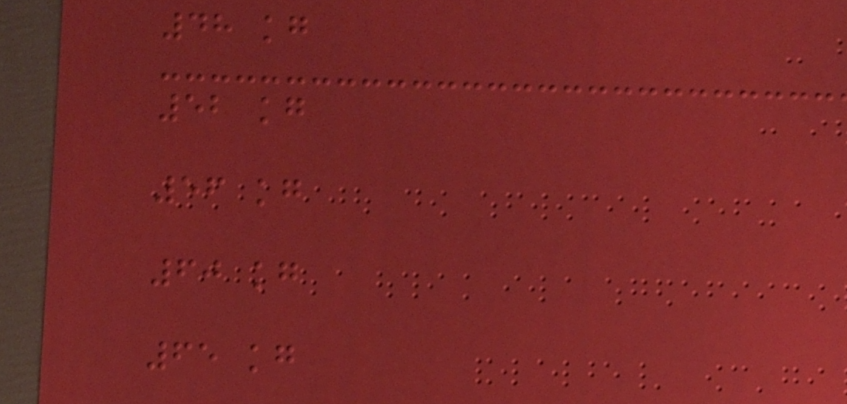48 kg
52 kg
56 kg
60 kg
65 kg
